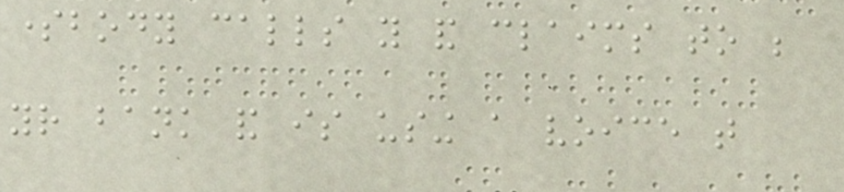somebody calls you and claims to be
your bank and is using a voice that
